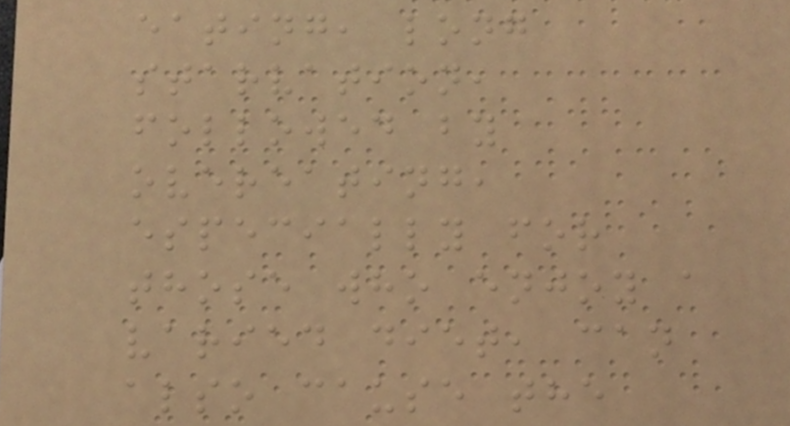eating, long
starvation,
followed by
overeating,
especially for
those who enjoy a
varied diet, can
also cause the
